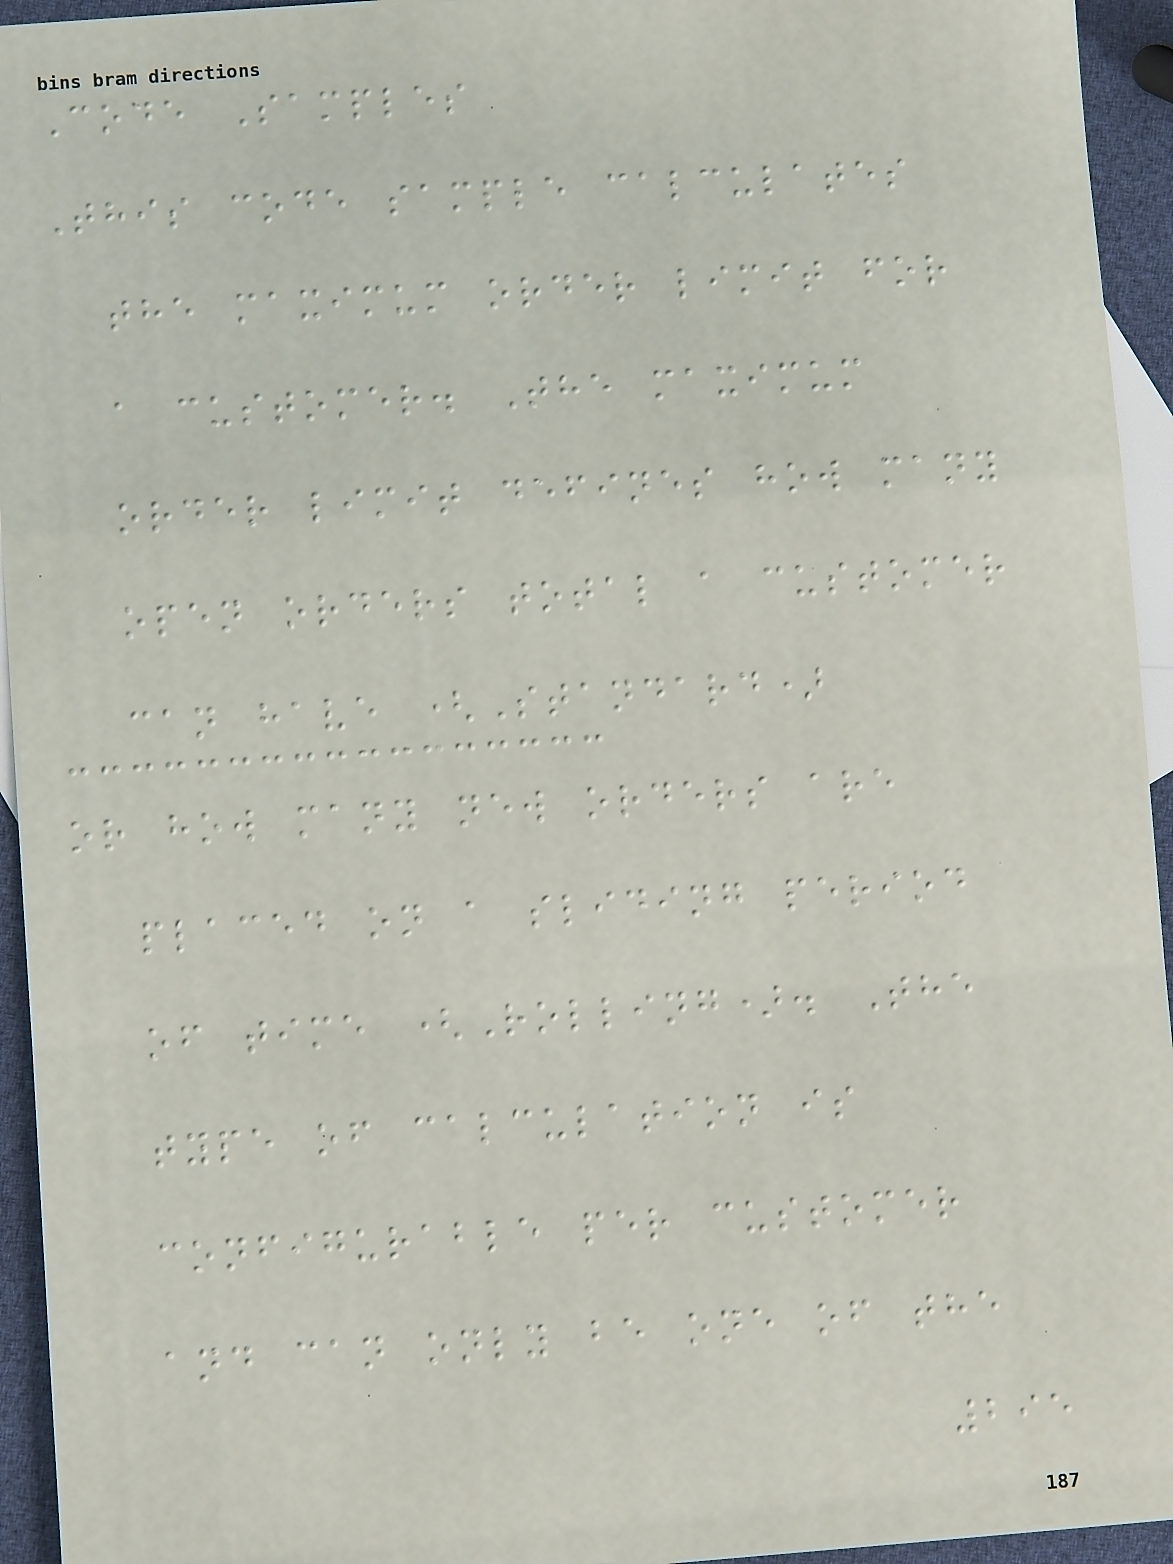Code Samples
This code sample calculates
the maximum order limit for
a customer. The maximum
order limit defines how many
open orders total a customer
can have (Standard)
or how many new orders are
placed on a sliding period
of time (Rolling). The
type of calculation is
configurable per customer
and can only be one of the
295
